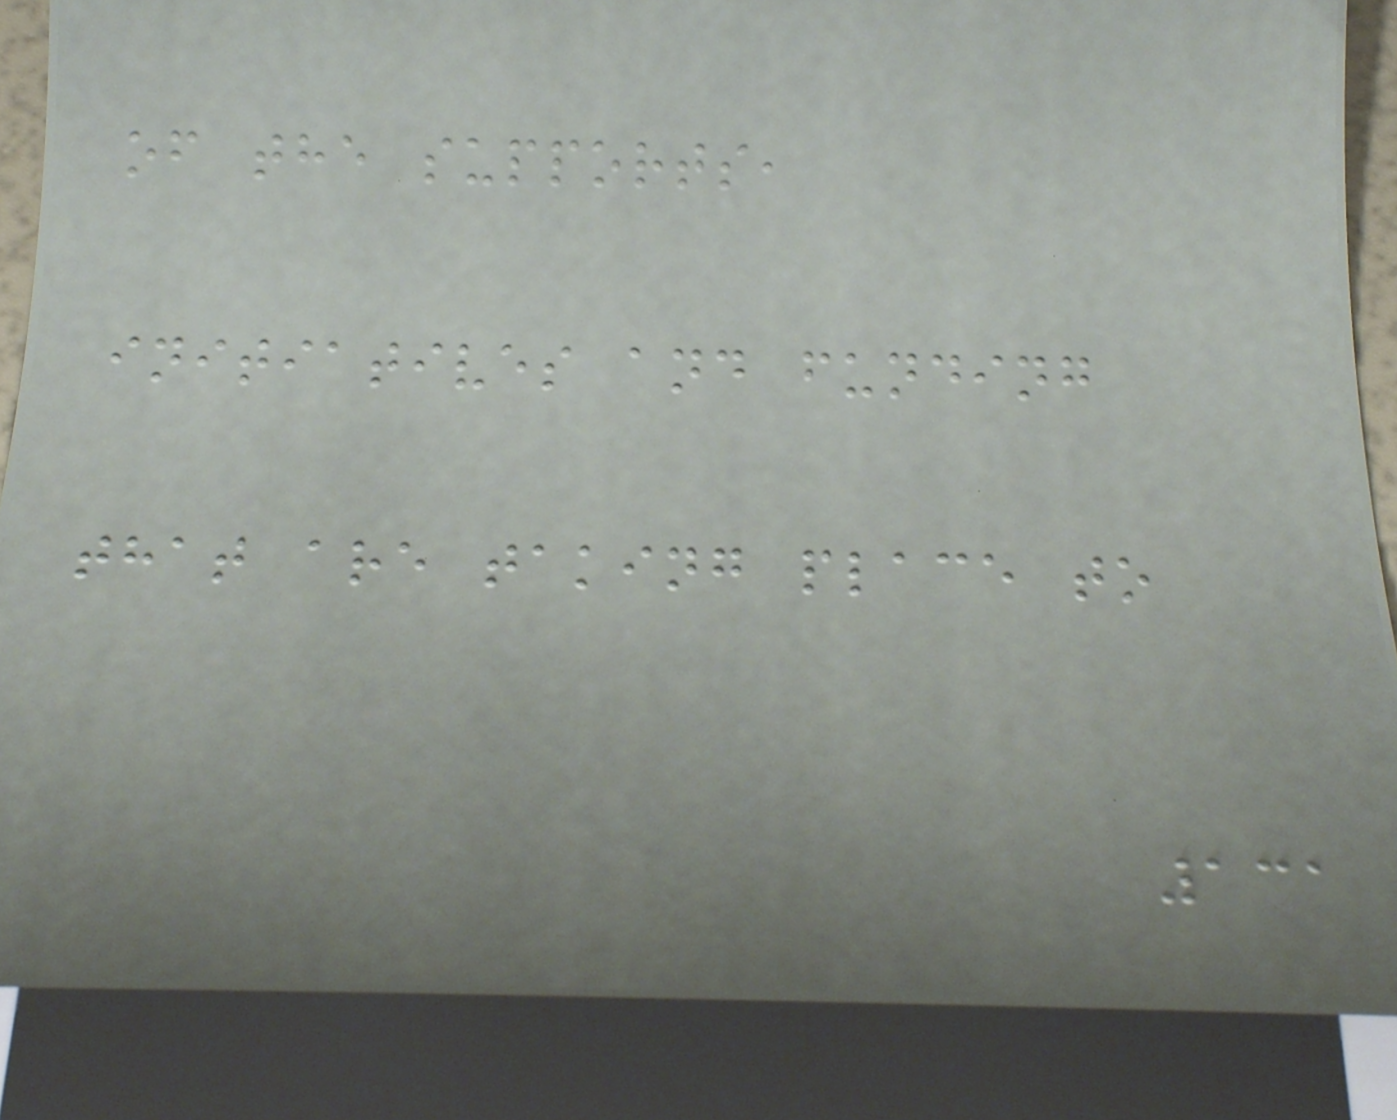of the supports,
initiatives and funding
that are taking place to
131
